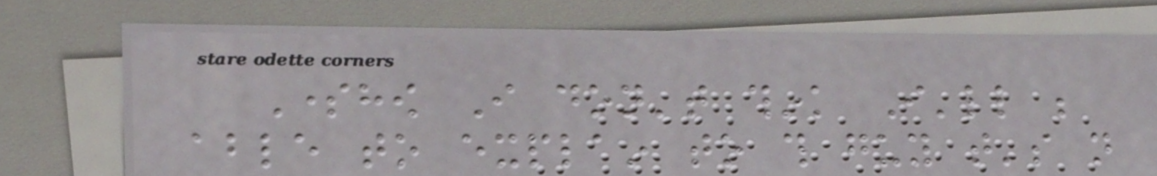Somehow I don't think I'll be
able to explain to this guy that's not
